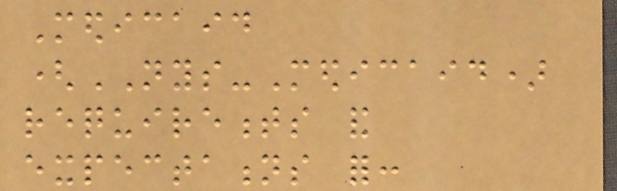Medicaid
(NYS-Medicaid)
requirements and
expectations for:
